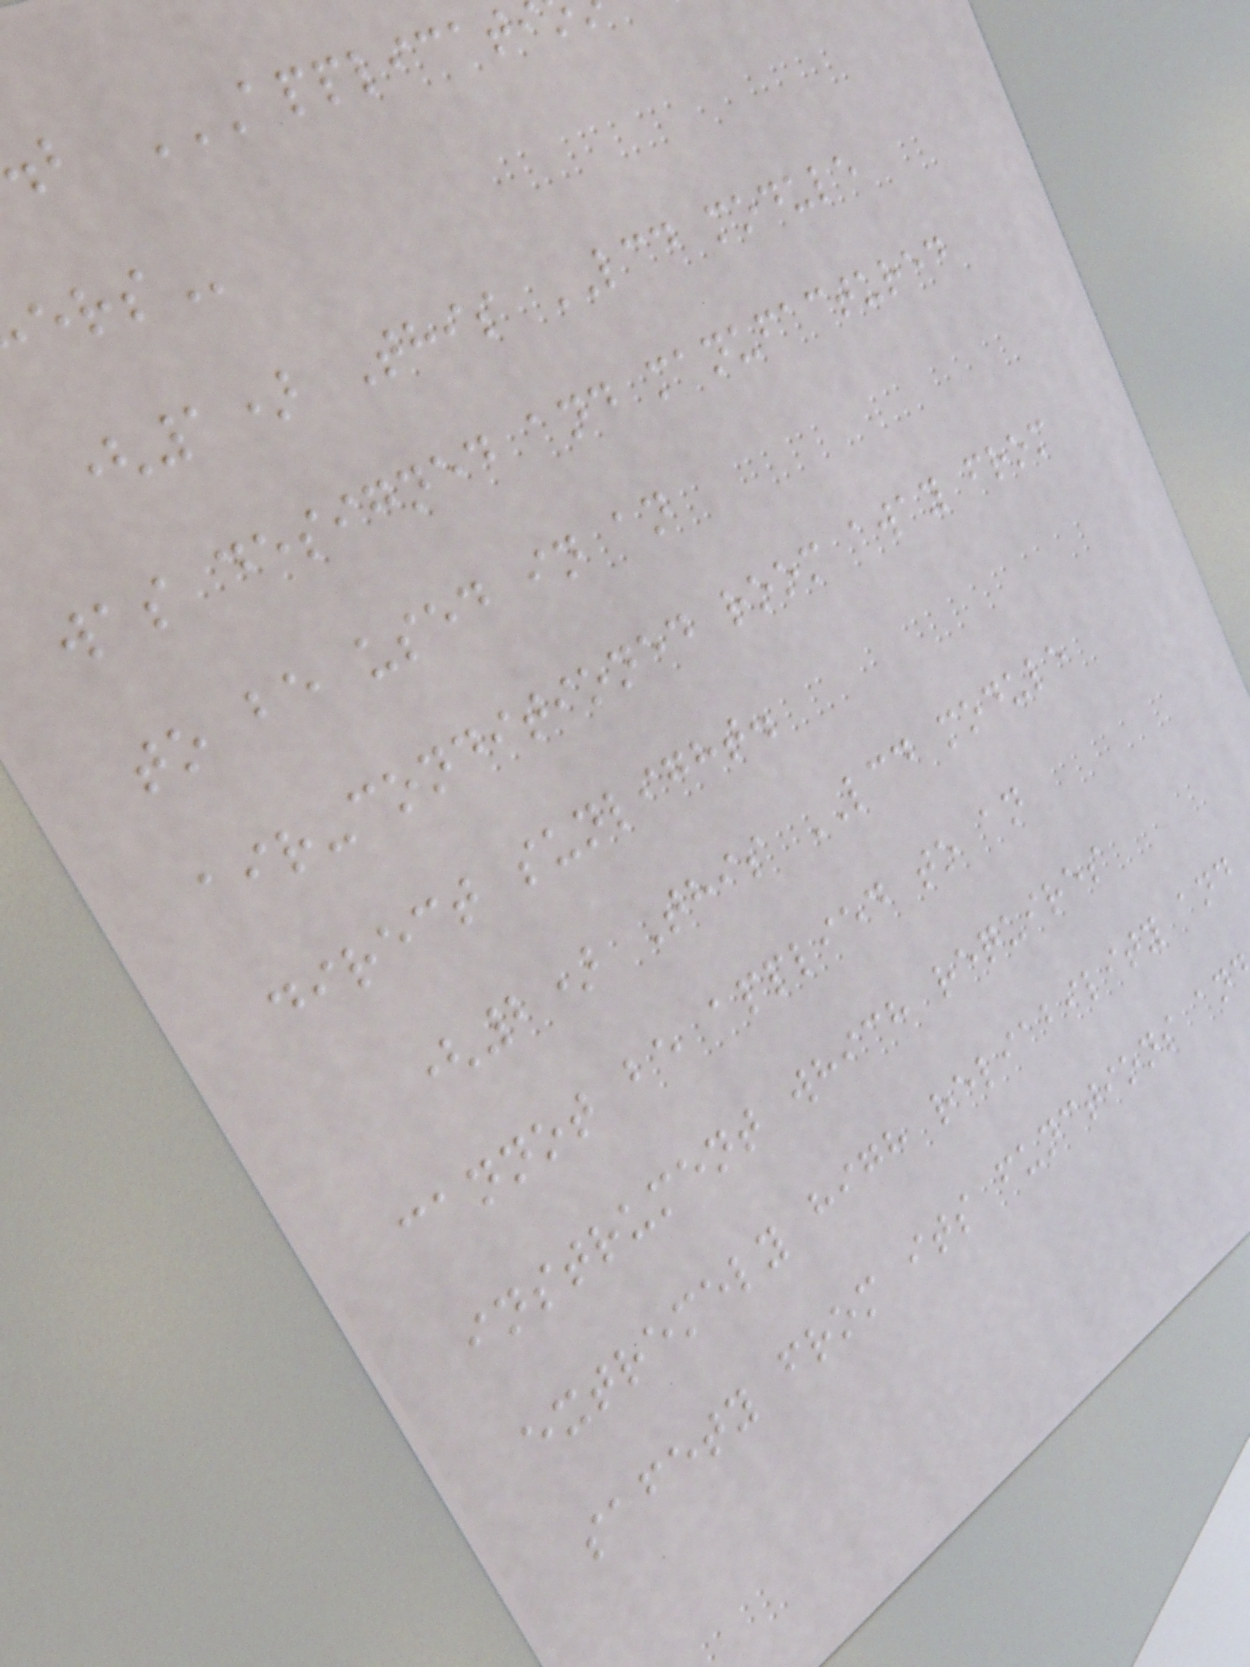(1) This LCD module
was designed and manufactured
to be used in an
air-conditioned room away from
direct sunlight.
(2) This LCD module
cannot be applied to an
instrument which requires
extremely high reliability and
safety from its functions an
